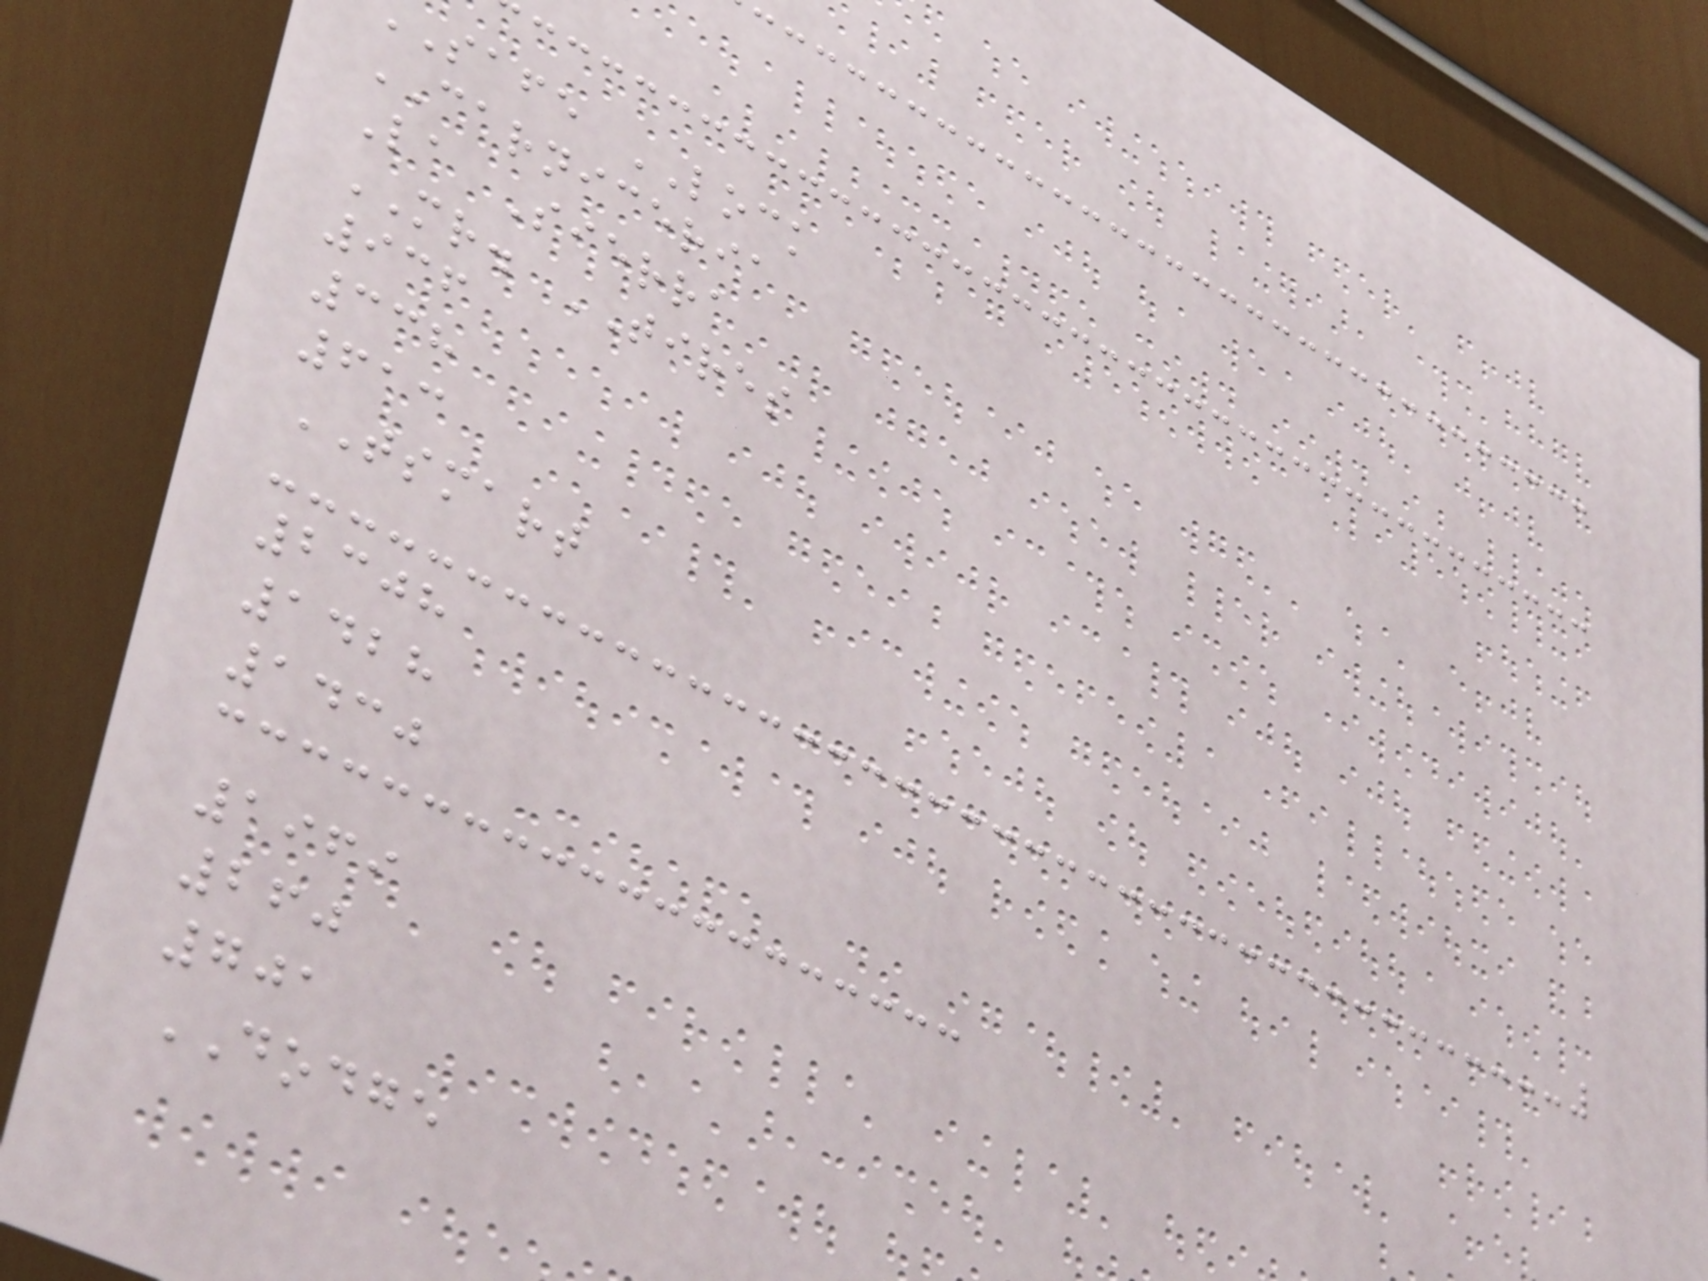safe LOCK
CARNICERIA
La Sierra
MR. TIRES
936
338
613
TSMART
2308
1428
1430
1969
260
701
DODGE
